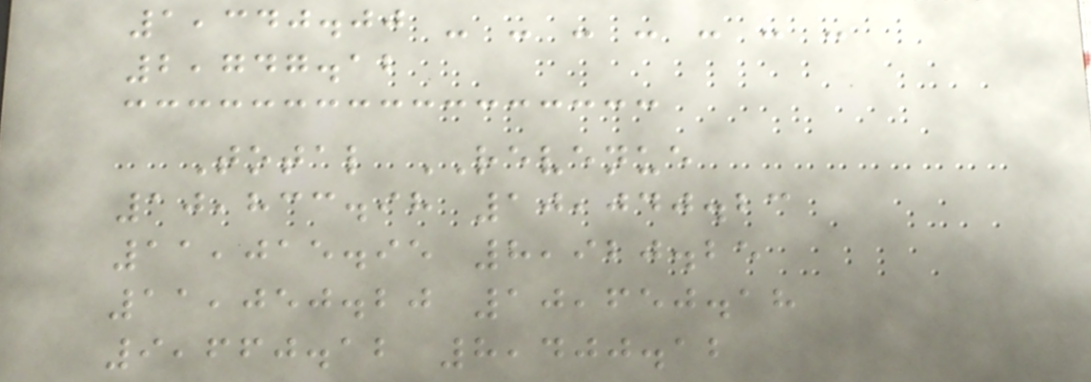1,340.00 - - - - - - -
2,747.12
Total REVENUE
10,833.98 10,040.23
11,015.95 8,920.25
11,050.20 10,650.18
9,660.12 8,400.12
